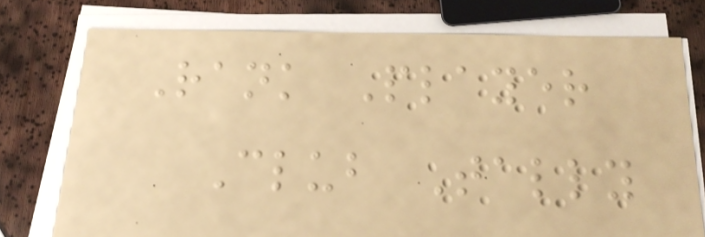Rank Player
Club Tally
